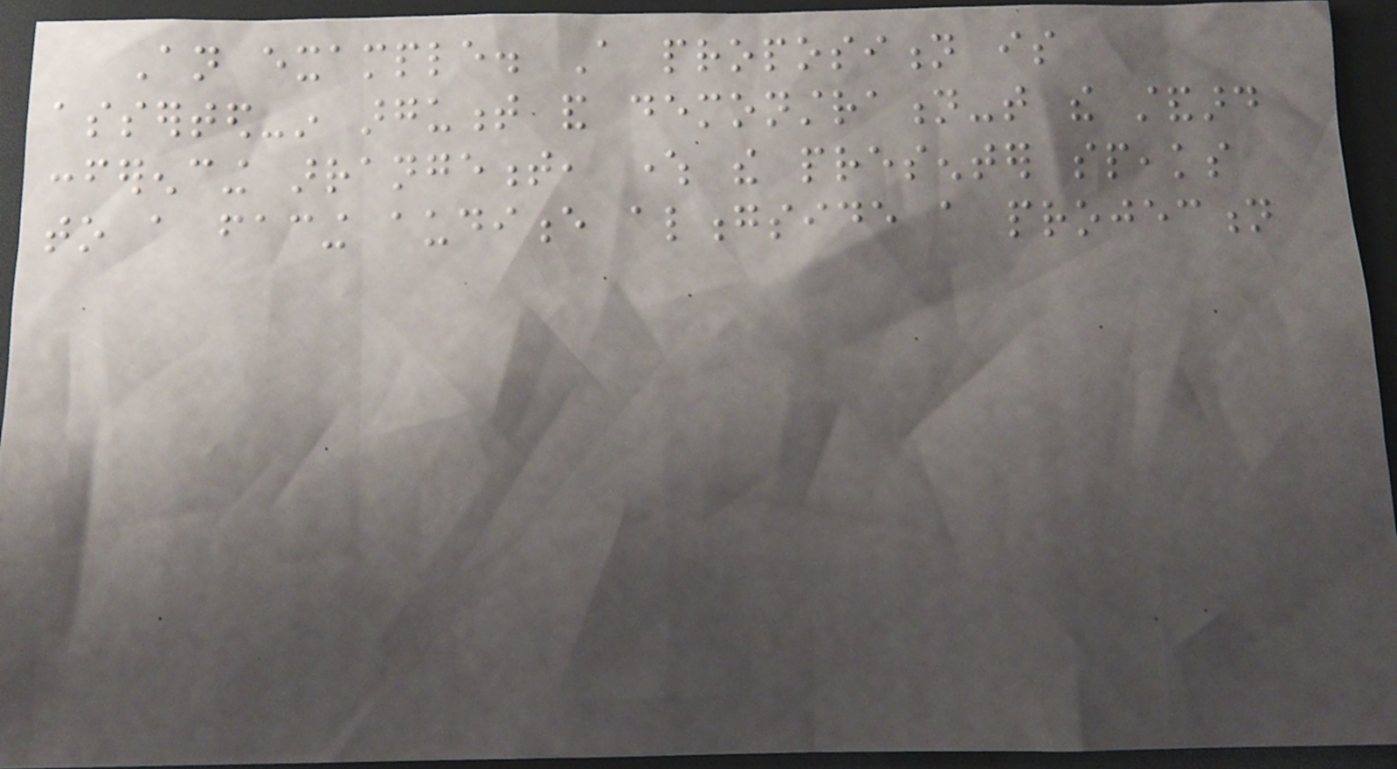An example. A proposition is
asserted-in argument and demonstration-that the standard
conferencing arrangement, where the presenter speaks
to a facing audience alongside a projection
